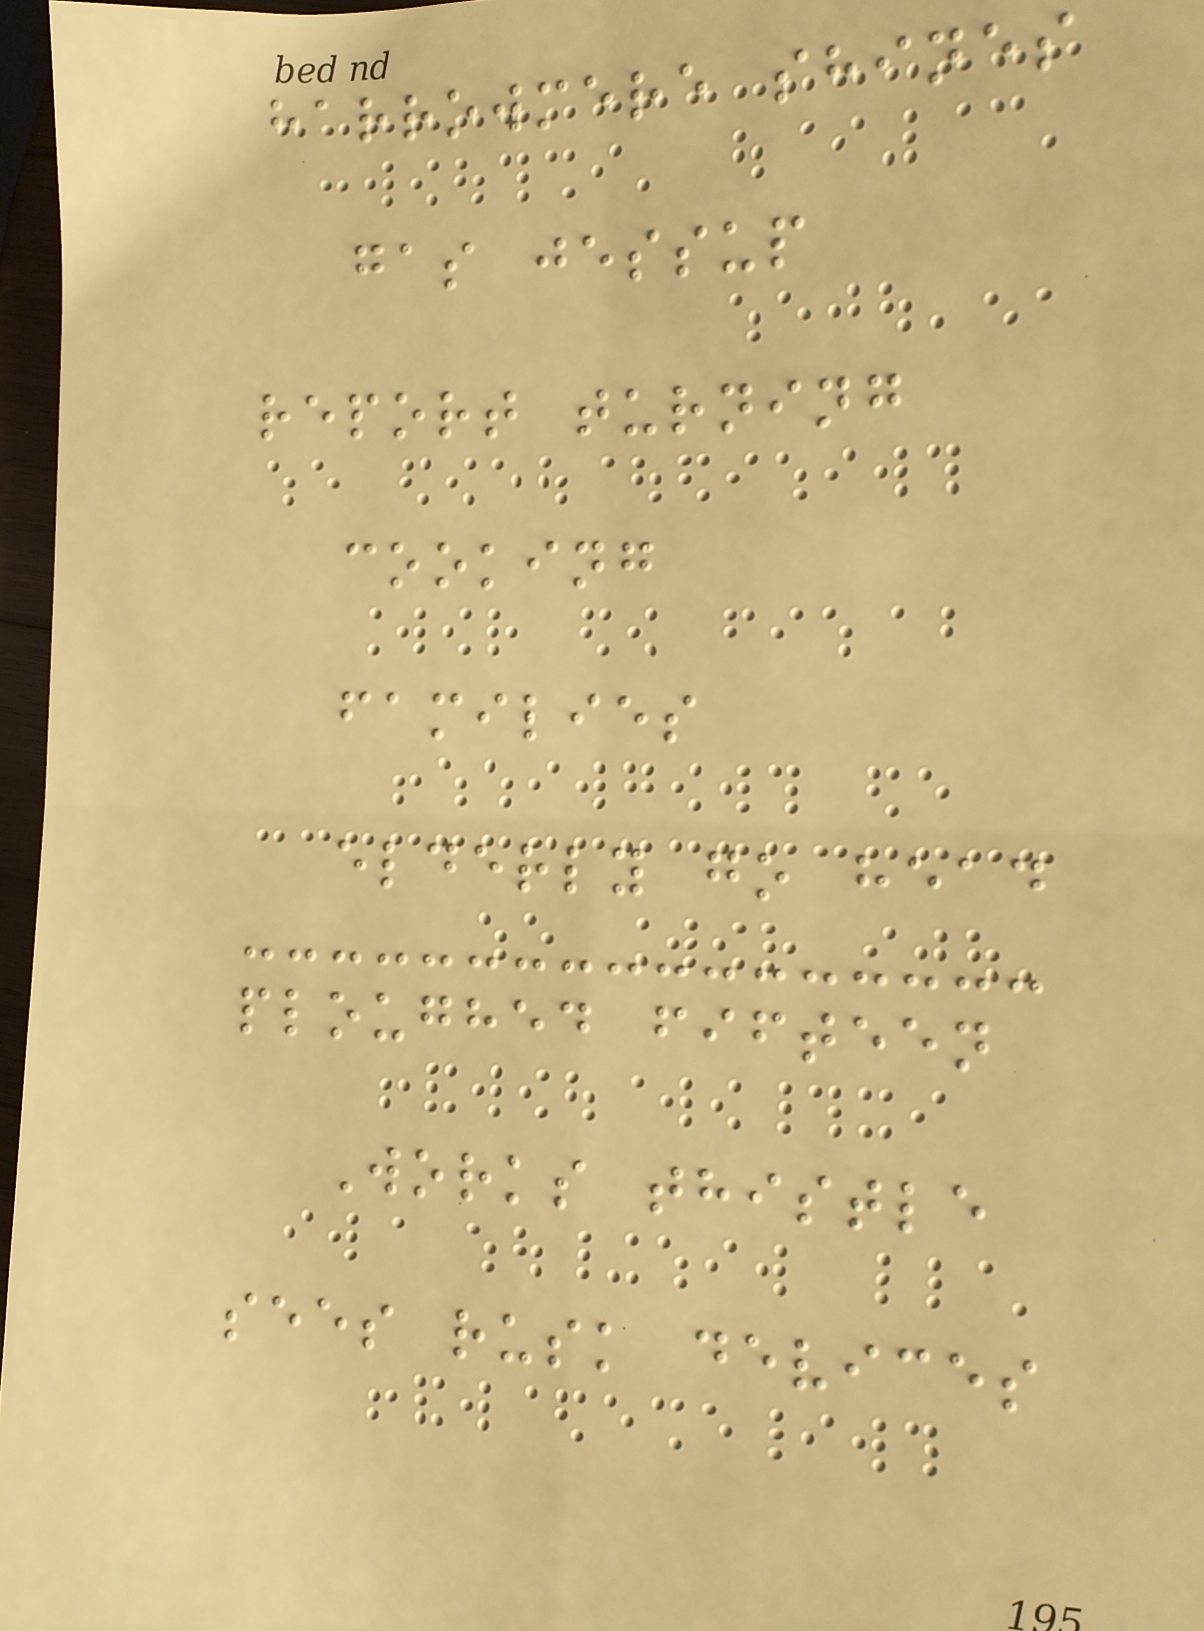harrowmere shines
gas jessup
report turning
cooking
families
elderly go head
ploughed fifteen
Works thistle
sees rusk devices
